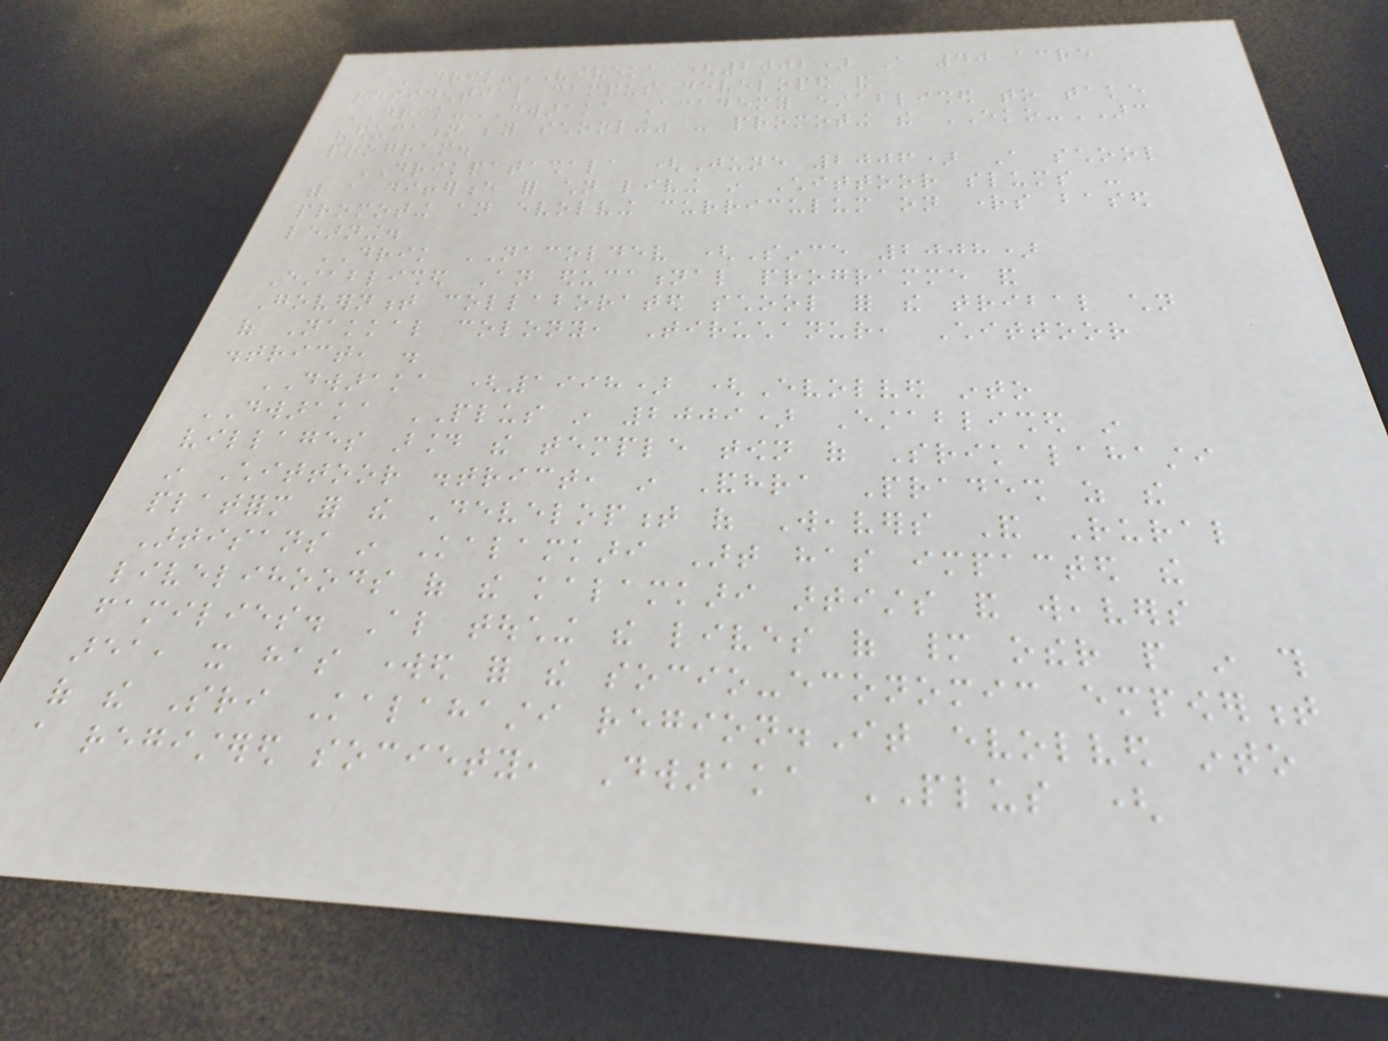DRIK-VIVEKA (2002) A 40 acre
residential campus developed and
DRIK-DWARAKA Academy established to take
"education beyond schooling" - promoting the EKO-ARC
program.
DRIKPATASHALA (June 2006) A school
with a difference for children living in Chittoor slums -
promoting an evolving curriculum on rights based
learning.
DRIK NACOLDEV (Since 2008)
Established An educational programme and
Government collaborated school for the tribal children
of Nakkal colony, Tiruchanur, Chittoor
district, .
DWARAKA (1998) (Evolved into
DWARAKA PLUS in 2009) Established in
villages around the temple town of Srikalahasti
in Chittoor district, in Andhra Pradesh as the
platform for the Development of Weavers And Rural
Artisans in Kalamkari Art has impacted the
livelihoods of the kalamkari artists and weavers
families. Also touching the lives of many other people in this
area, it has worked for the socio-economic empowerment
of the Sri Kalahasti region.It evolved into
a registered society, Dwaraka PLUS (
